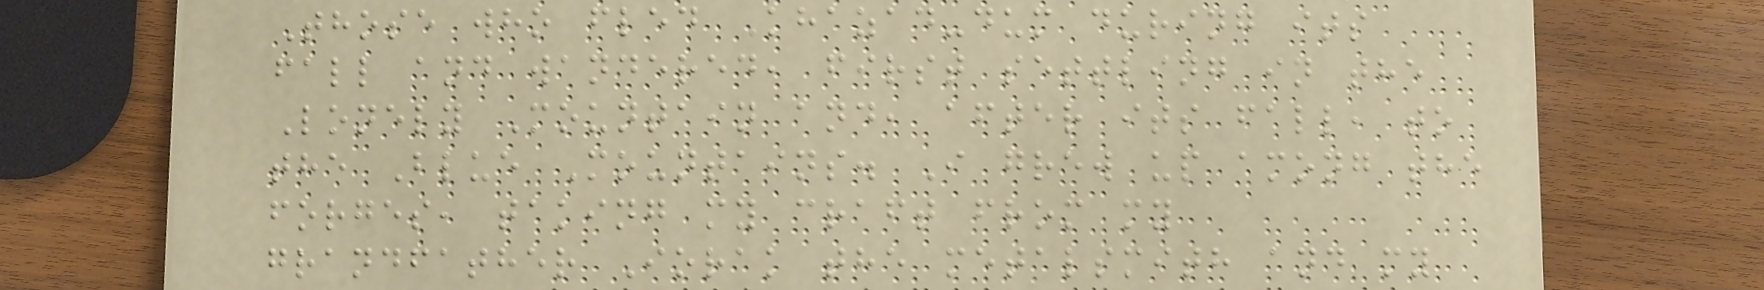Those who fled Khazad-dum during its
fall and wandered, first settling in the
Lonely Mountain and, after its fall, to
the Blue Mountains. I grew up among the
forges, taking my craft from my
grandfather Iorak the metalsmith and my
